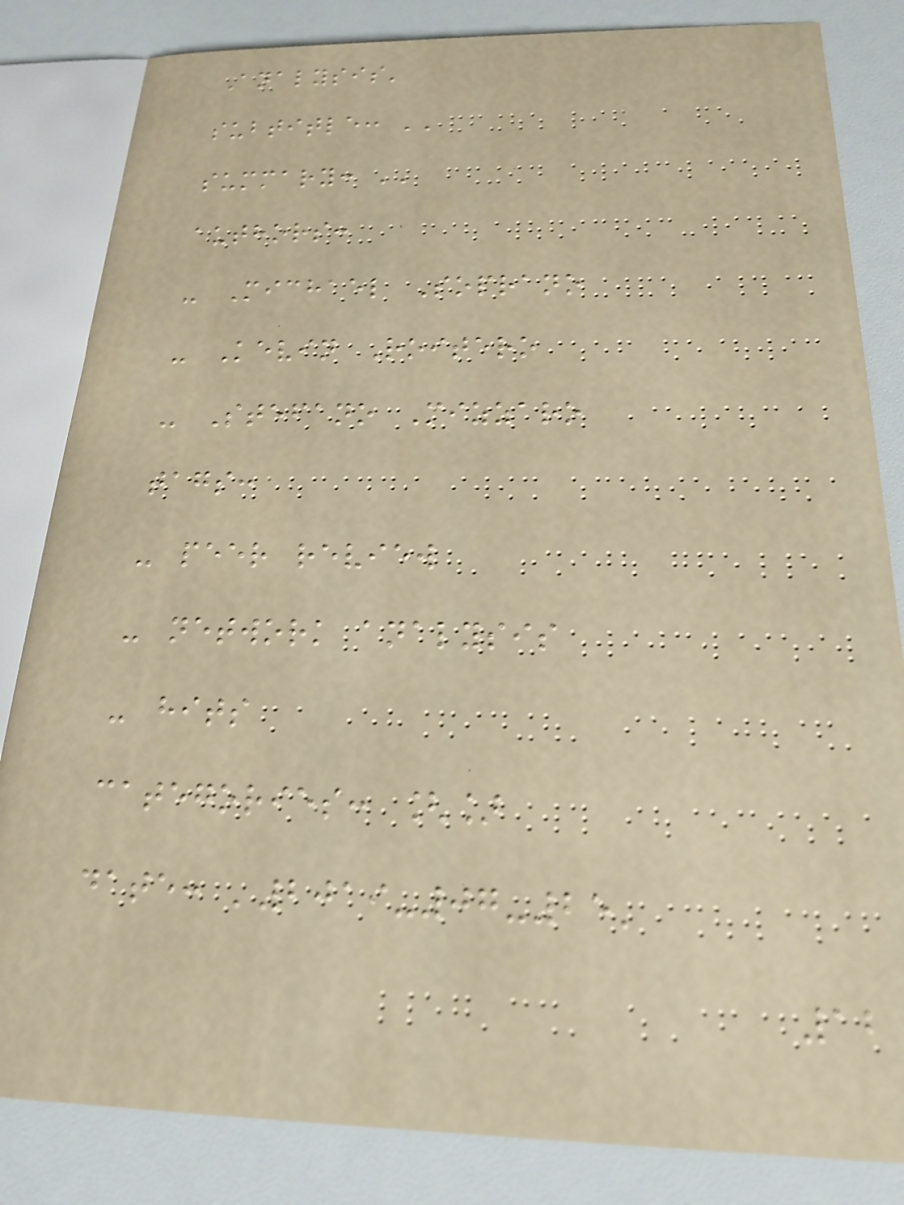Analysis'
subtitle: ''
summary: ''
authors:
- Michael Soprano
- Kevin Roitero
- Stefano Mizzaro
tags:
- peer review
- network analysis
- hits
categories: []
date: '2019-07-25'
12
